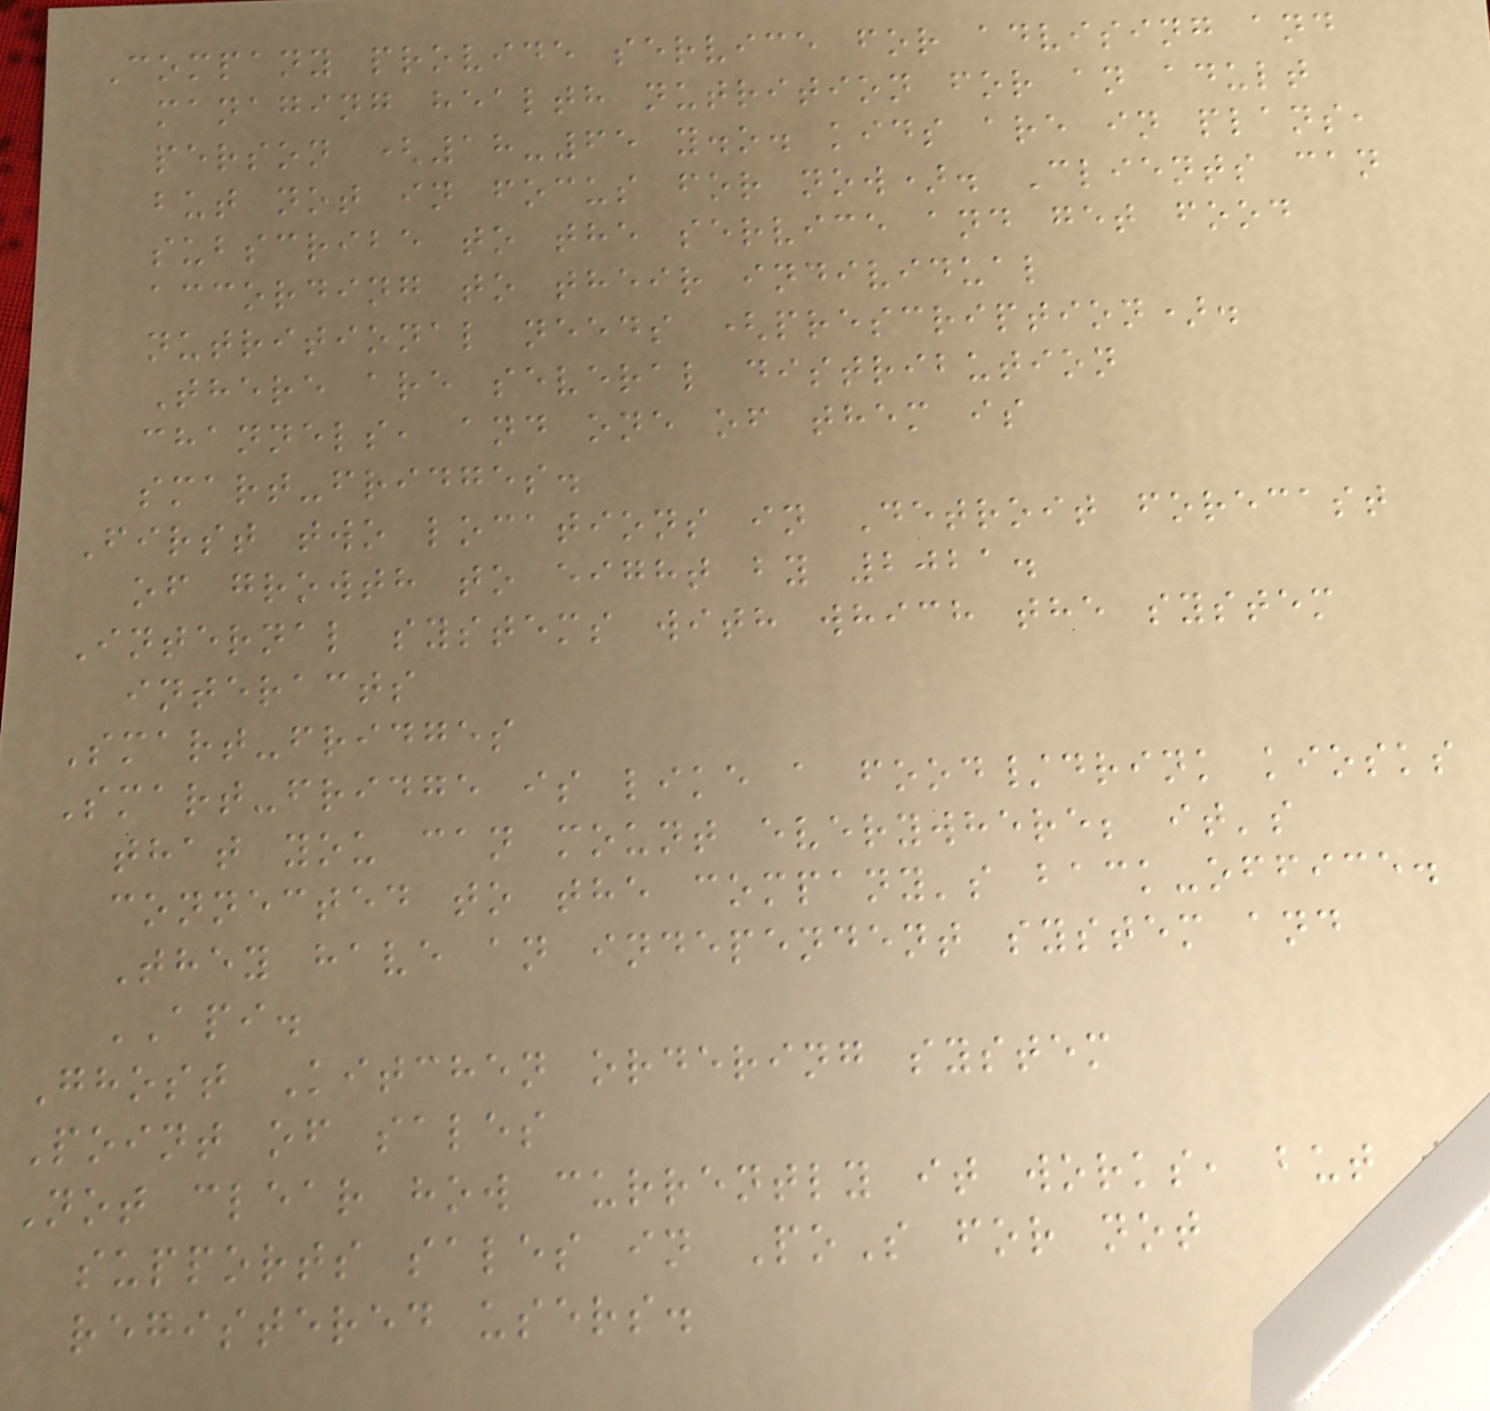Company provide service for advising and
managing health nutrition for an adult
person (18-65 y.o. kids are in plans,
but not in focus for now). Clients can
subscribe to the service and get food
according to their individual
nutritional needs (prescription).
There are several distribution
channels, and one of them is
smart-fridges.
First two locations in Detroit forecast
of growth to eight by 2021.
Internal systems with which the system
interacts
Smart-fridges
Smart-fridge is like a food/drink kiosks
that you can mount everywhere; it's
connected to the company's back-office.
They have an independent system and
API.
Ghost Kitchen ordering system
Point of sales
Not clear how currently it works, but it
supports sales in PoS for not
registered users.
